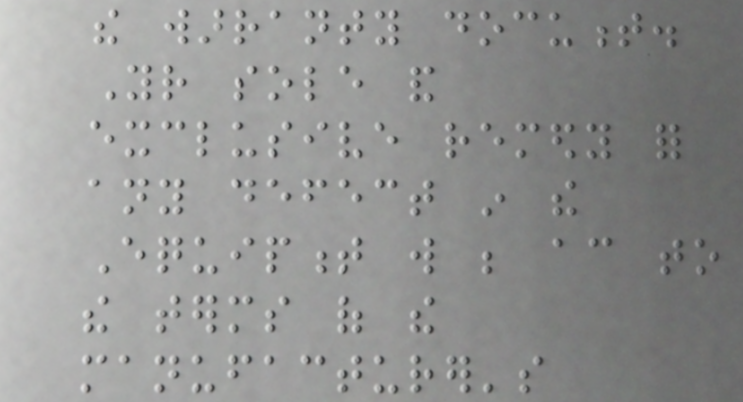the warranty document.
Your sole and
exclusive remedy for
any defect in the
Equipment will be according to
the terms of the
manufacturer's
